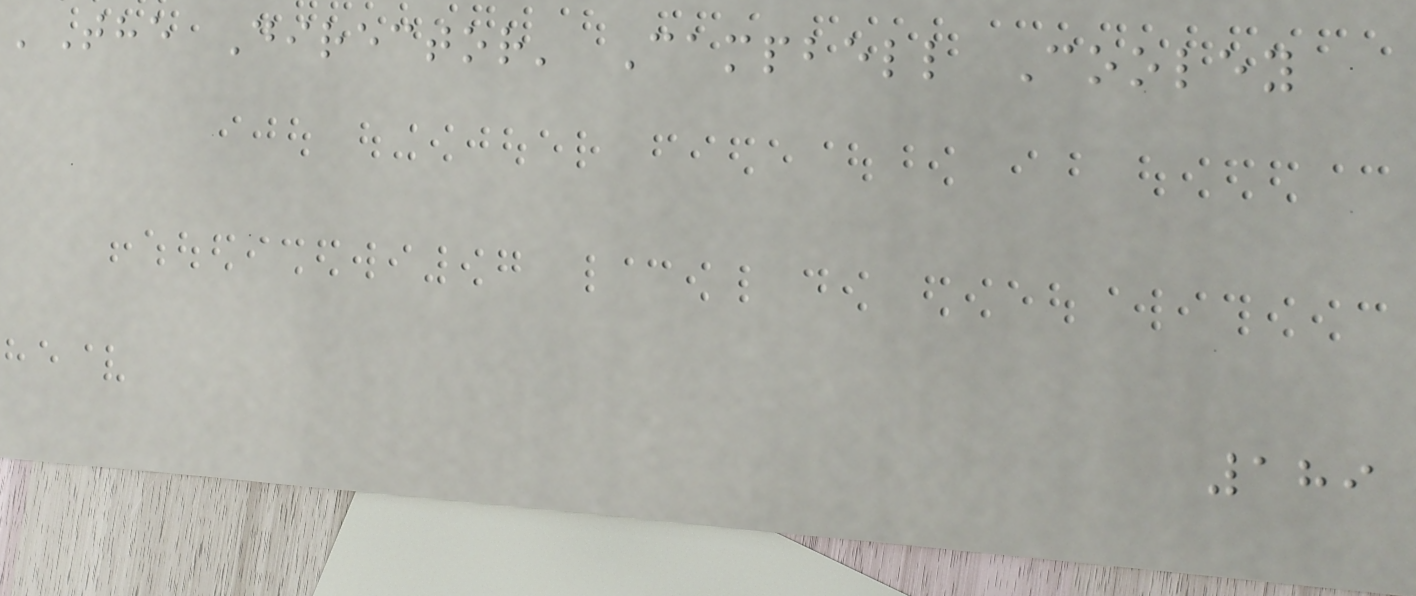'The Director' Campbell Cooley
189
